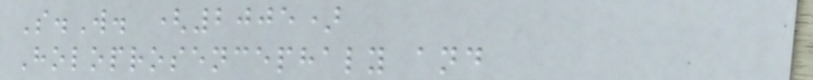S.W. (2005)
Holoprosencephaly and
